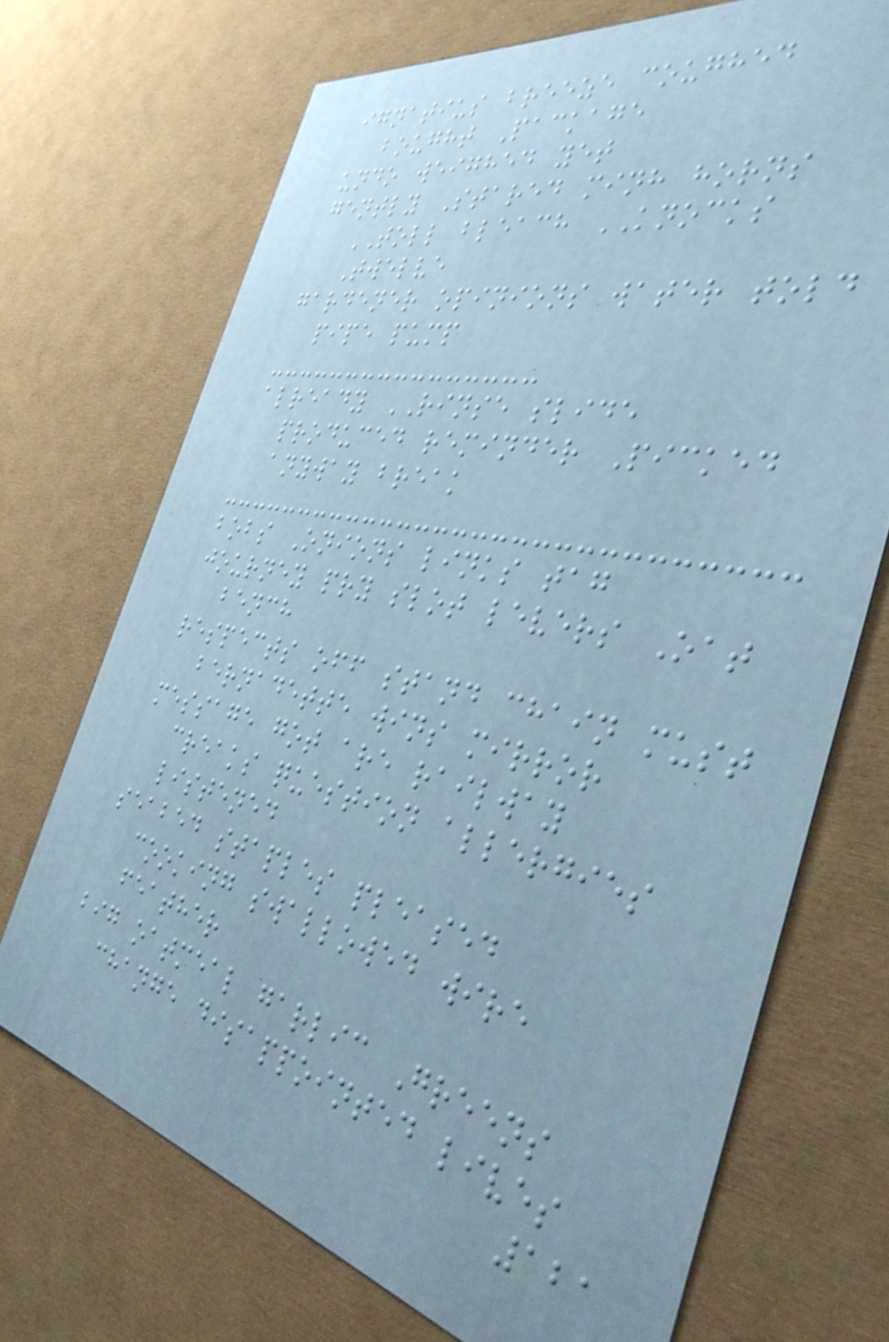ignatius breeze coughed
bought Package
undo weighed yet
gently Stared minh horns
TOLL bleach KNOCKS
Twelve
gardener opinions water told
pipe pump
already RINSE slide
produced reminder Picked
anyway break
bobs Onions links tag
journey pry slot levers Oat
bench
respects off stand chain must
bernadette wins mirror
message got are railway
creaks question allergies
listened
seabed staples pleased
cooking swallowed wire
feather
big oatmeal garlic Greens
change disappointed lives
121
